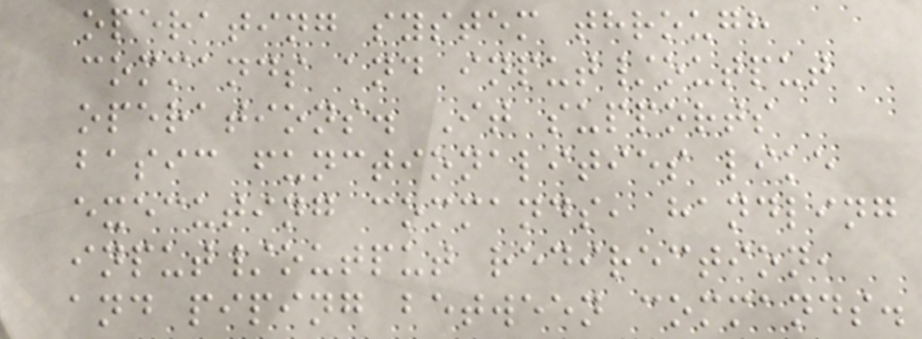operating system through
commands and input/output
operations. It supports
basic functionalities like
executing commands, handling
input/output redirection,
and piping between commands.
